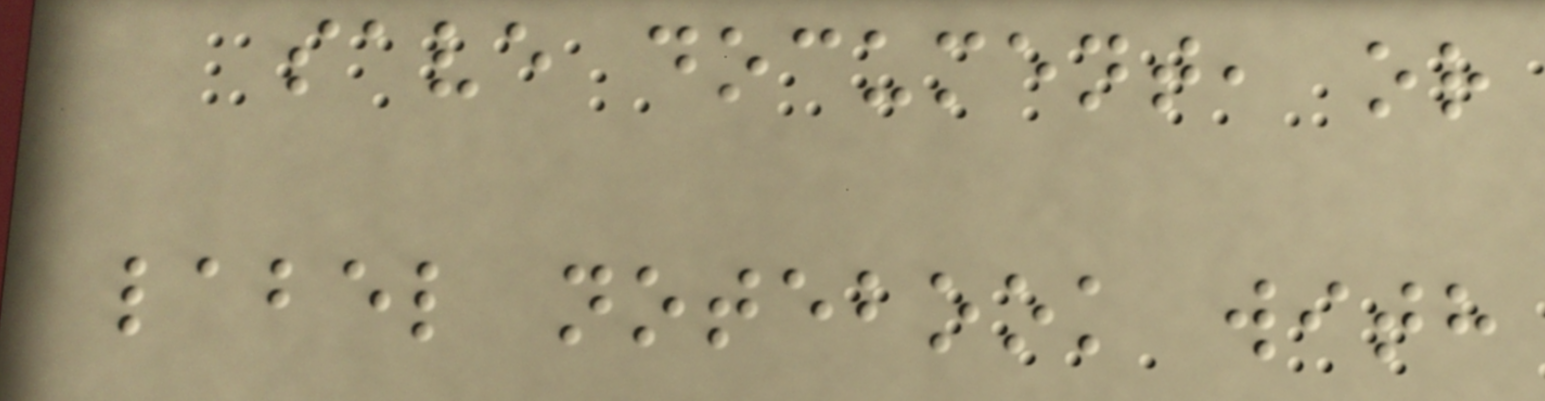save document, or
label notebook with
